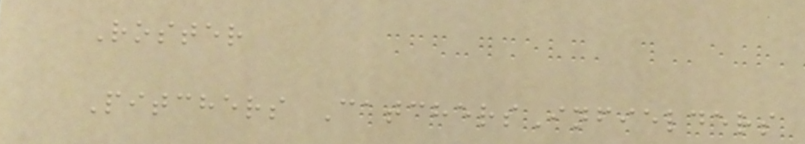Roster
Pitchers CatchersInfielders
